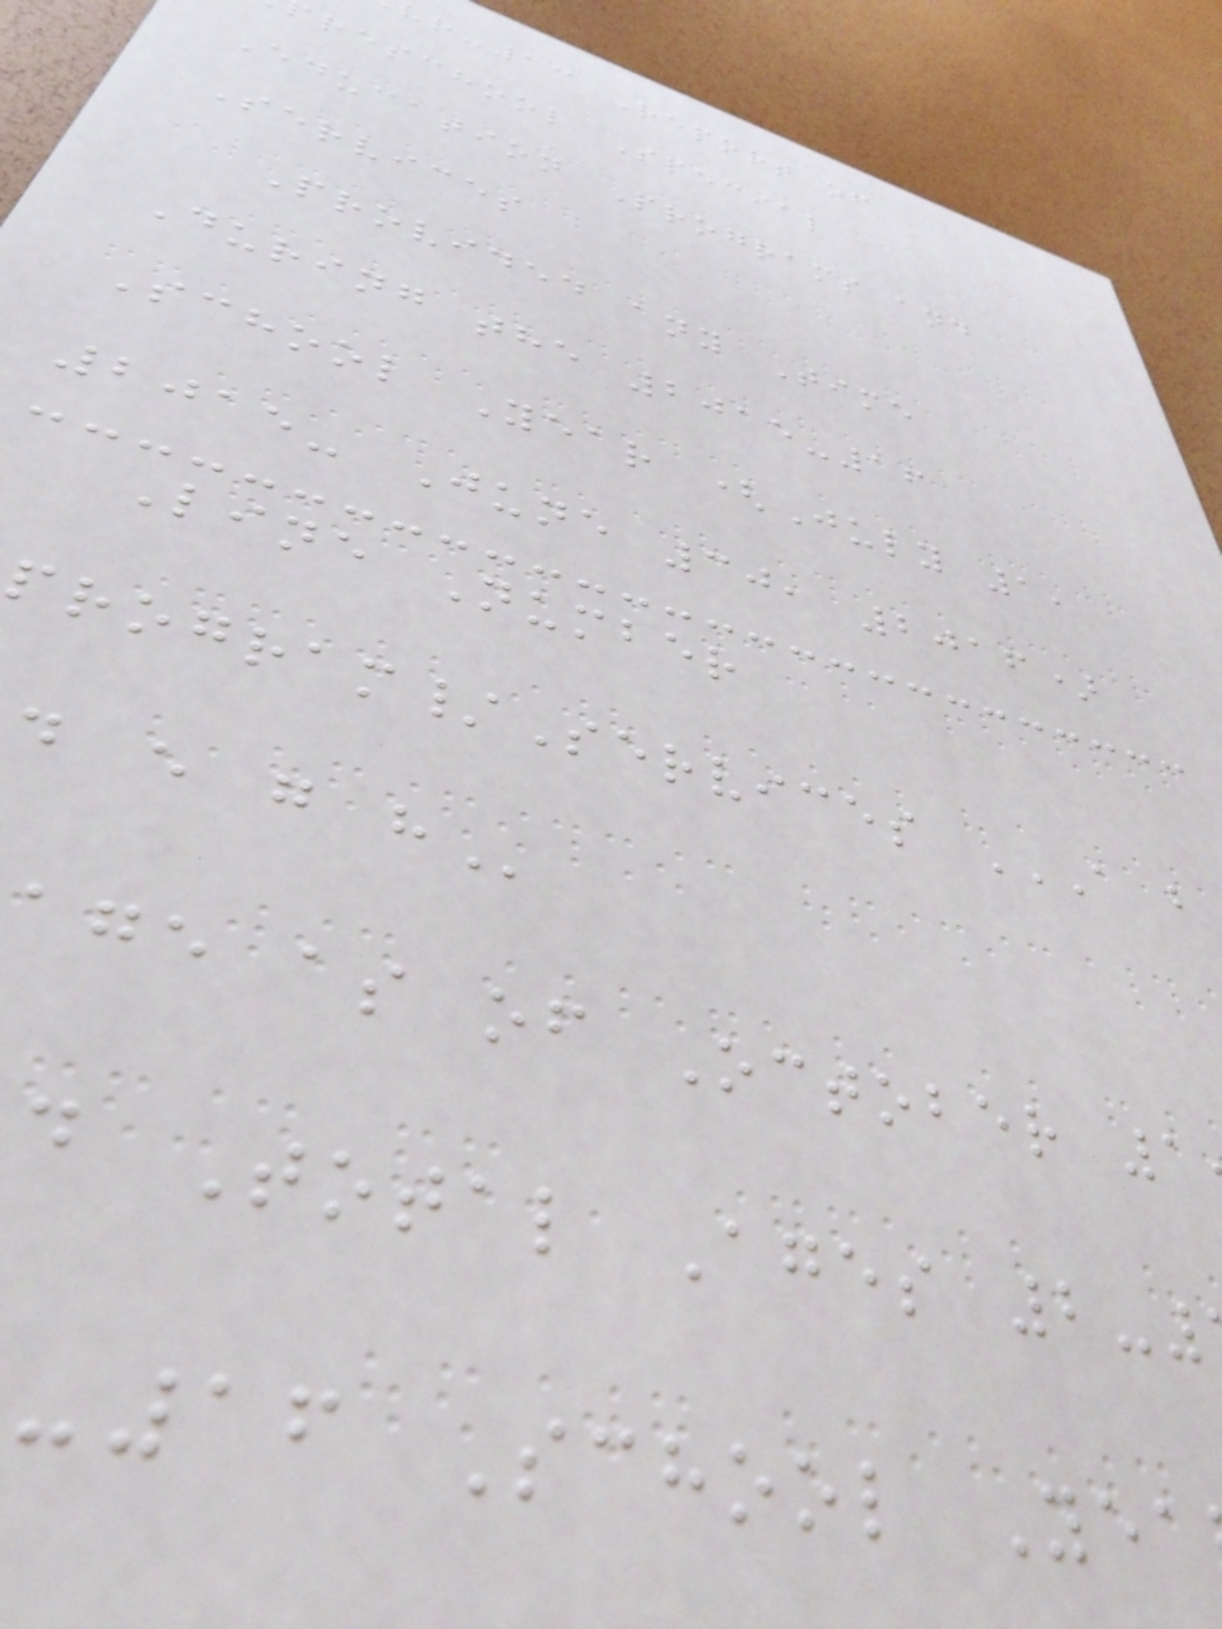r-13 Report of
reschool Special
Education Programs and
Services
Provided any Time
During the 2015-16
School Year (July 1,
2015- June 30, 2016)
Line Number
d e g
age as of October 1
d Total Ages 2-
-16 School Yea
